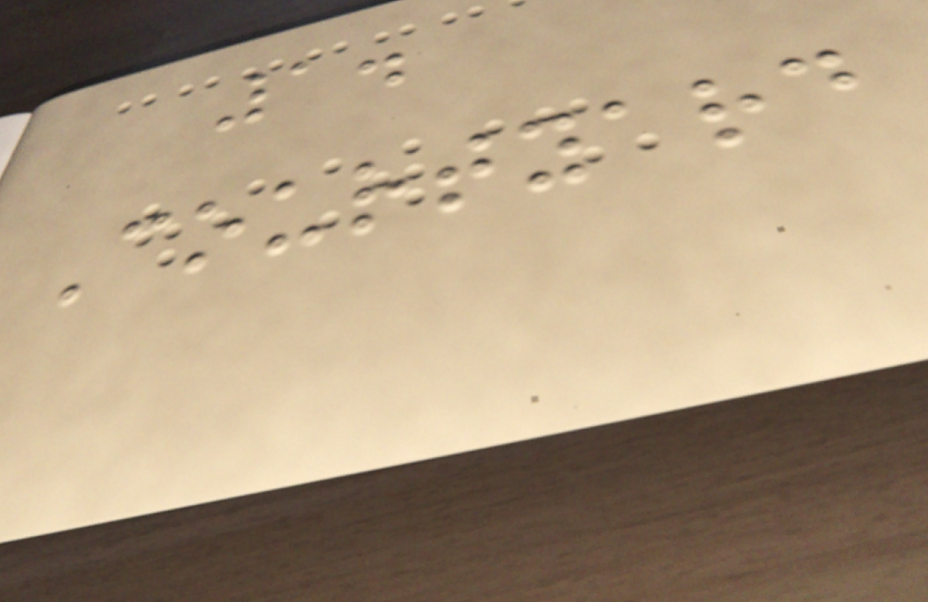1.
Courtyard
